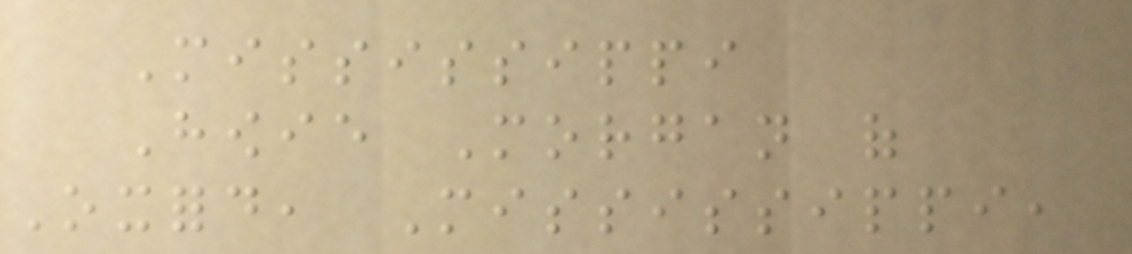Mississippi
Howie Morgan of
Oxford, Mississippi,
